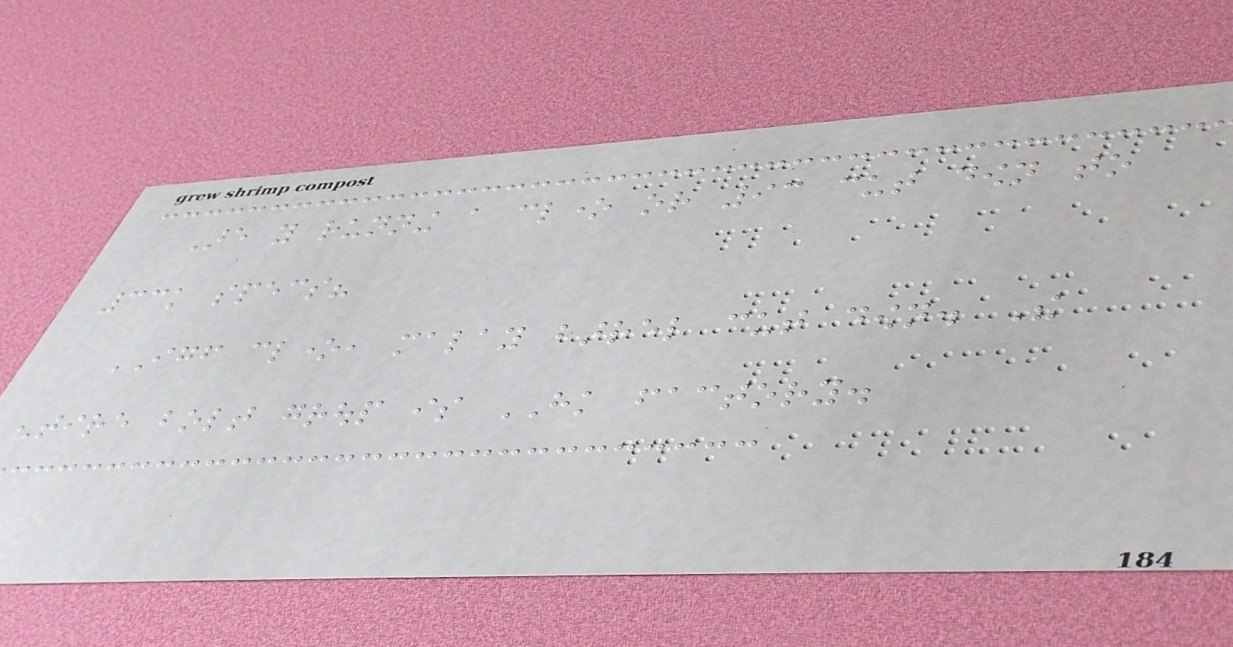Are you running a clone or 93 cut down to
33k specs?
IGF clone, malay barrel cut down. The
entire bolt group is HK factory.
